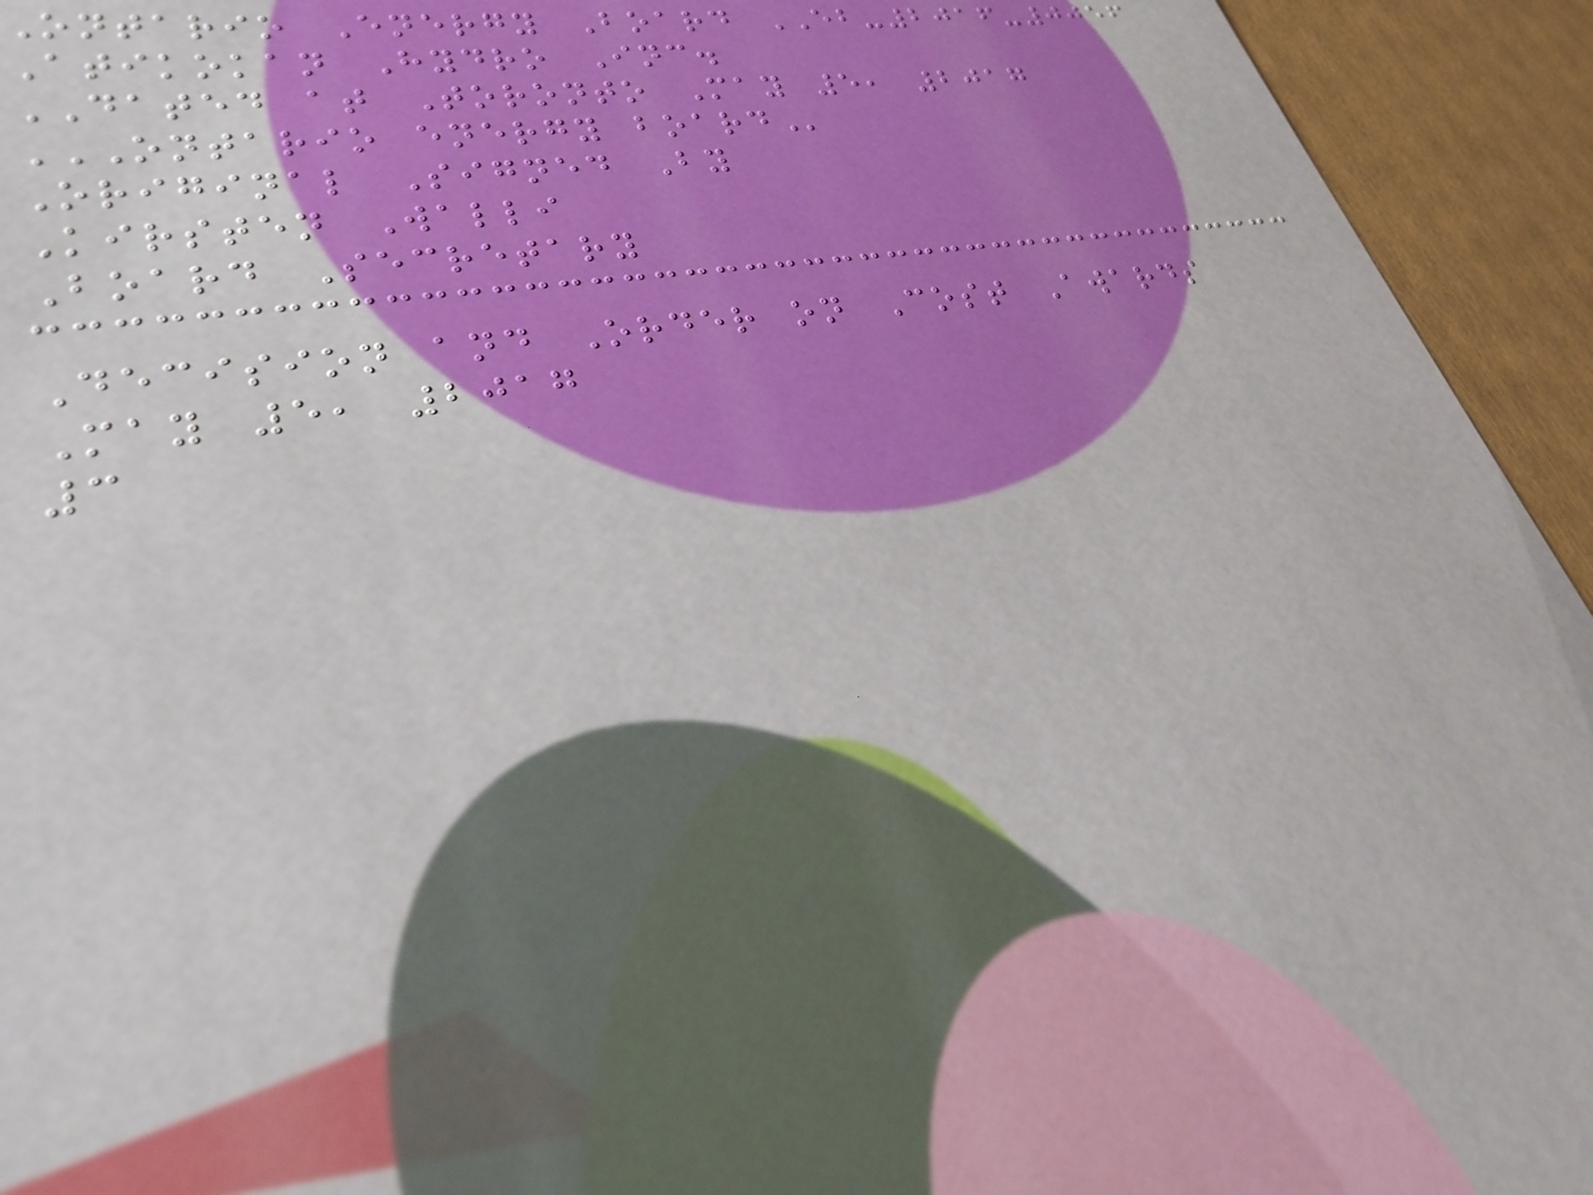Ontario Energy Board EB-2016-0056
Atikokan Hydro Inc.
DATED at Toronto May 5, 2017
ONTARIO ENERGY BOARD
Original Signed By
Kirsten Walli
Board Secretary
Decision and Order on Cost Awards
May 5, 2017
3
